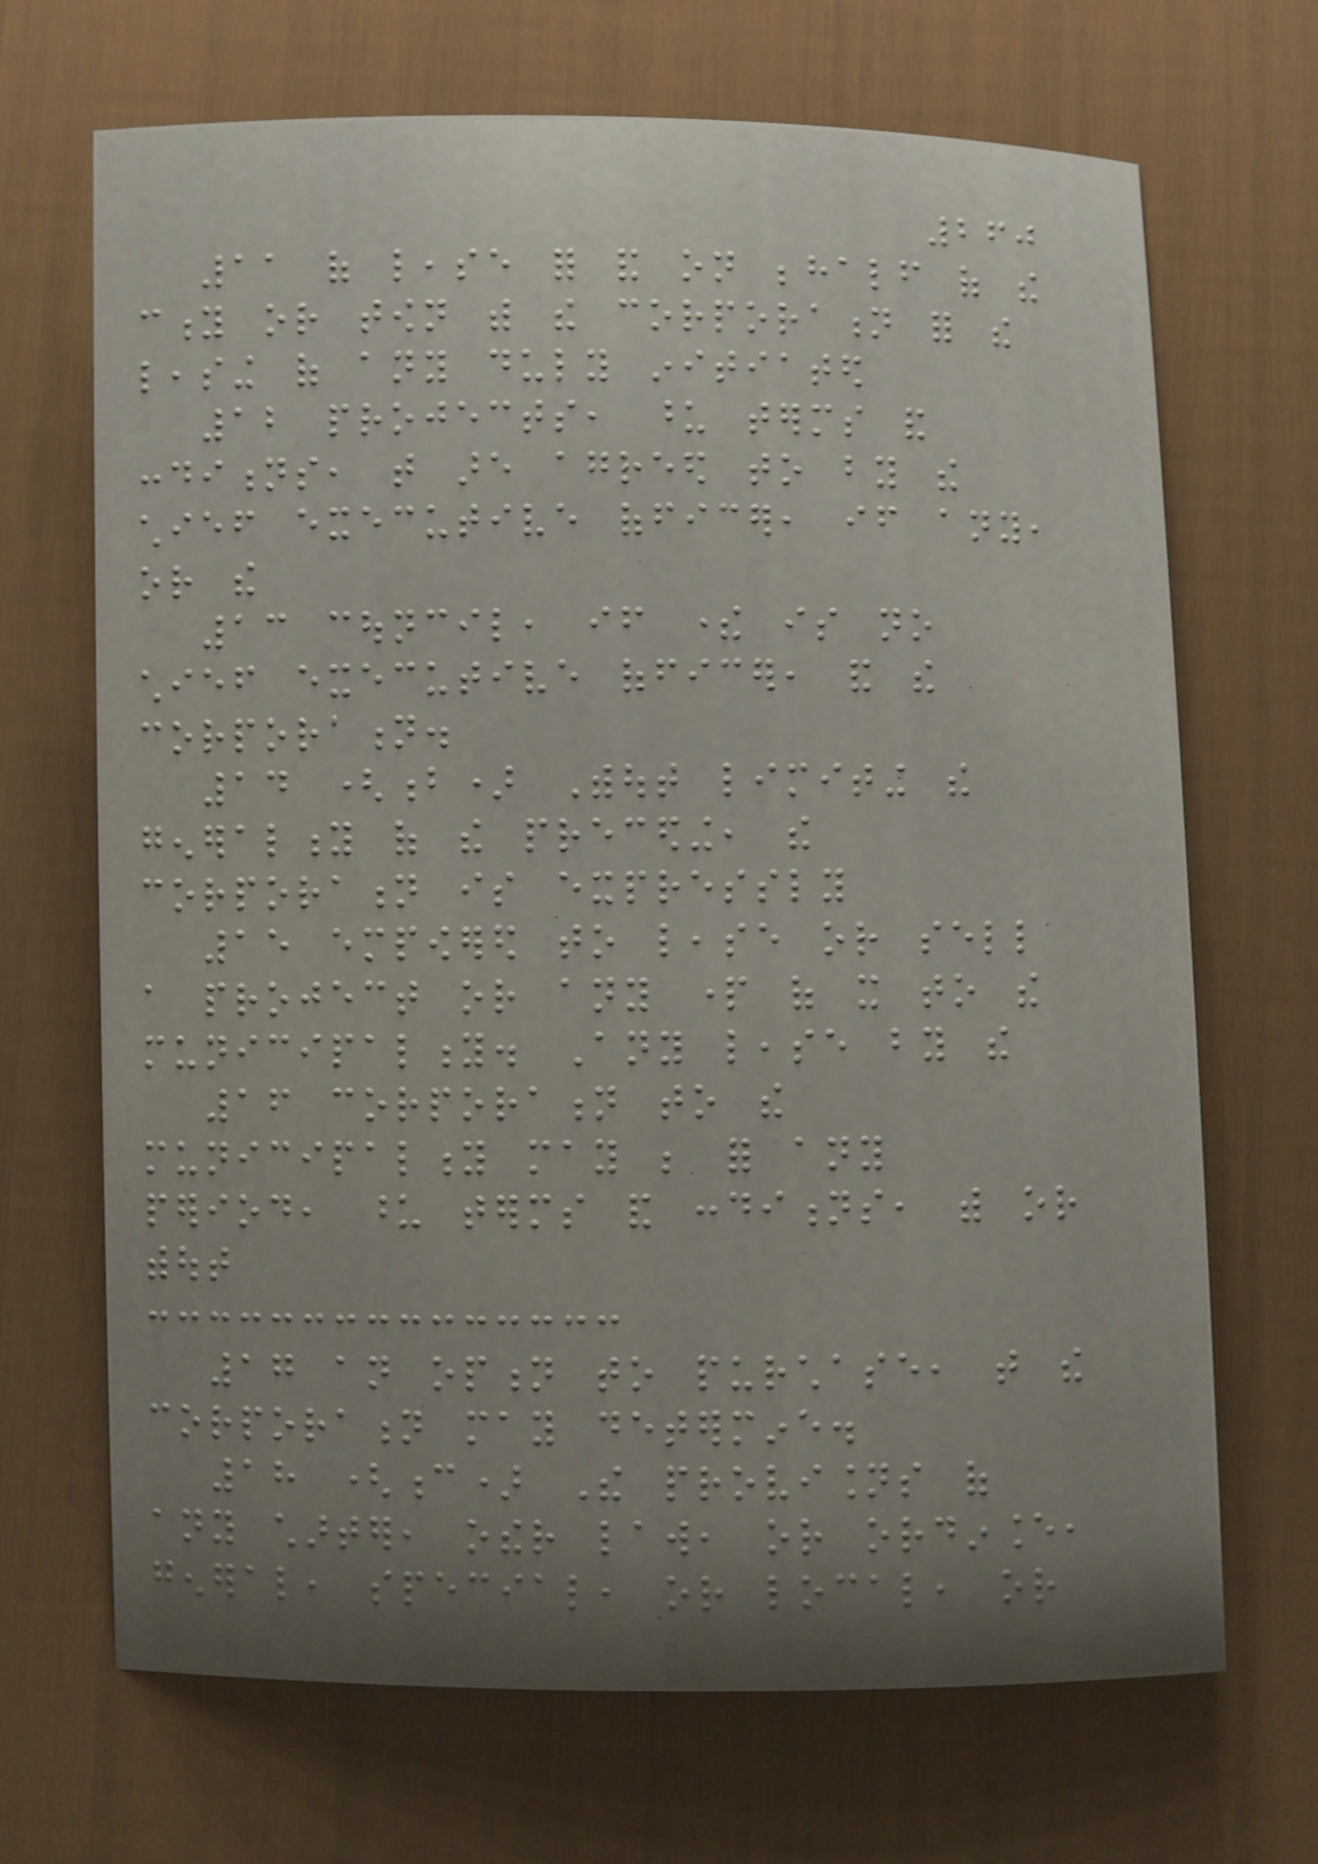260
11 of lease for and on behalf of the
city or town with the corporation for the
leasing of any duly initiated
12 projects, upon terms and
conditions, that are agreed to by the
chief executive officer, if any,
or the
13 council, if there is no
chief executive officer, and the
corporation.
14 (b) Without limiting the
generality of the preceding, the
corporation is expressly
15 empowered to lease or sell
a project or any part of it to the
municipality. Any lease by the
16 corporation to the
municipality may be for any
period, upon terms and conditions, with or
without
17 an option to purchase, that the
corporation may determine.
18 (c) The provisions of
any charter, other law, or ordinance,
general, special, or local, or
